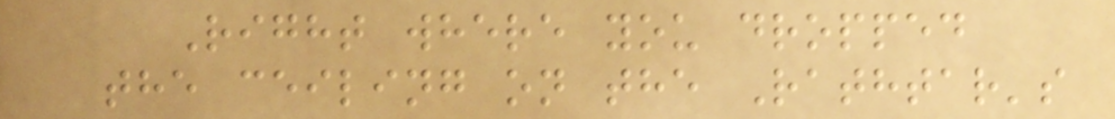Right where you dropped
the ceiling on the Rathtar's
